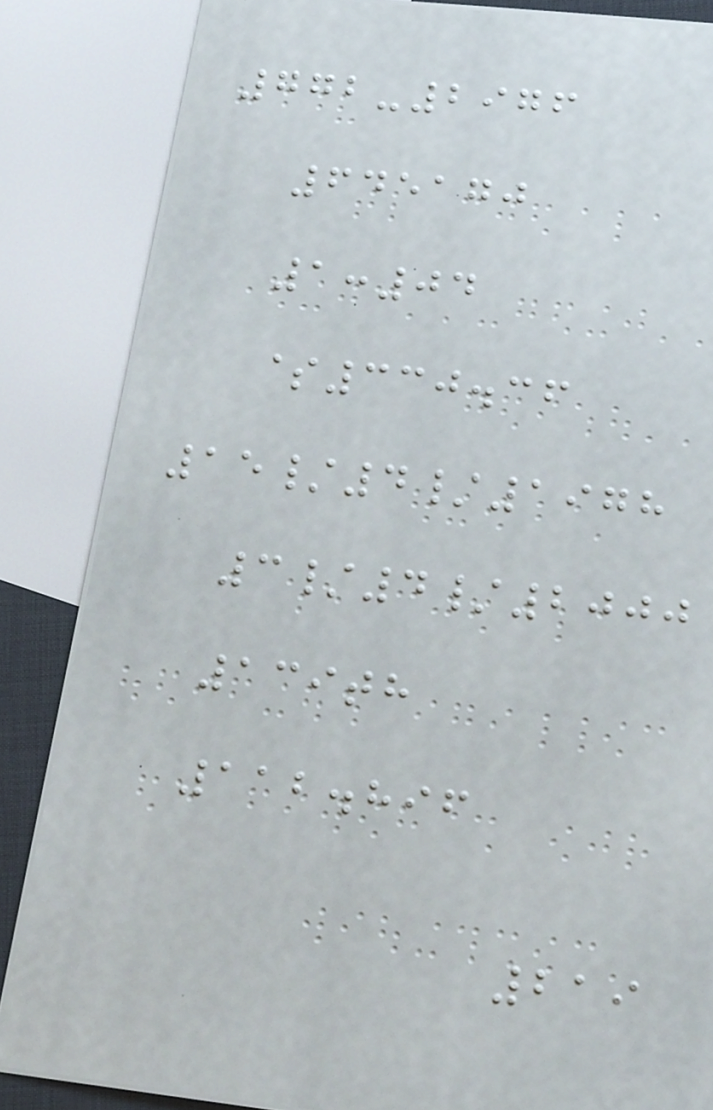772-2976
645170
1:04
$330.36
15/4/1978
3/4/2000
139th
112.896
219
